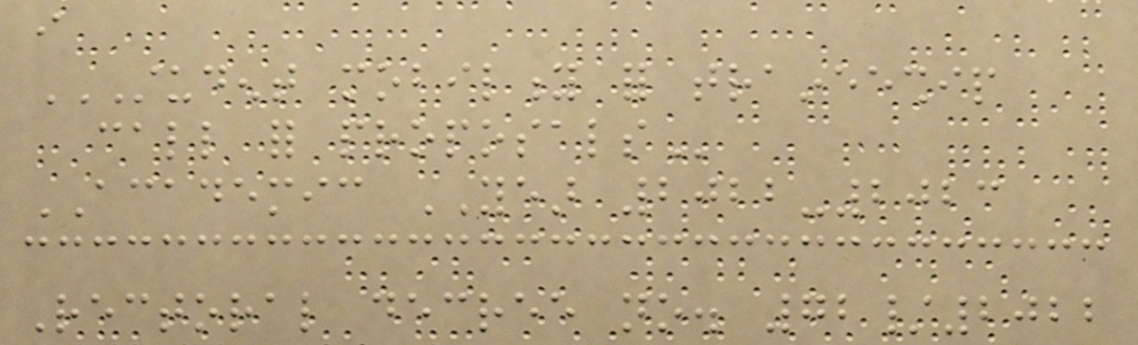i
STUDENT MOBILITY FOR TRAINEESHIP
CALL FOR PROPOSALS
ACADEMIC YEAR 2022-2023
Rectoral decree no. 72/2022
